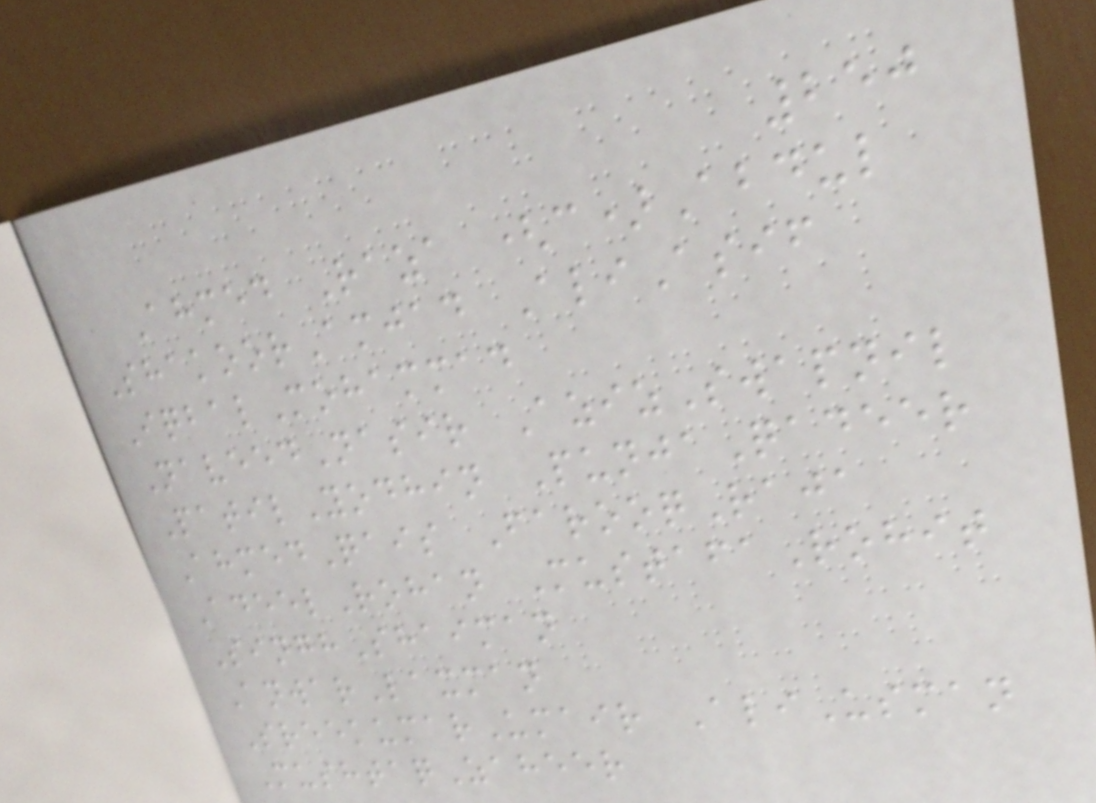250
Ahmed Raza (c)Abdul
ShakoorAmjad AliAsif
IqbalMohammad
NaveedNasir AzizSwapnil
PatilYodhin PunjaQadeer
AhmedQais FarooqRaja
AdeelRohan MustafaRohit
SinghShaiman
AnwarLaxman
SreekumarUmair AliUsman
MushtaqZaheer
